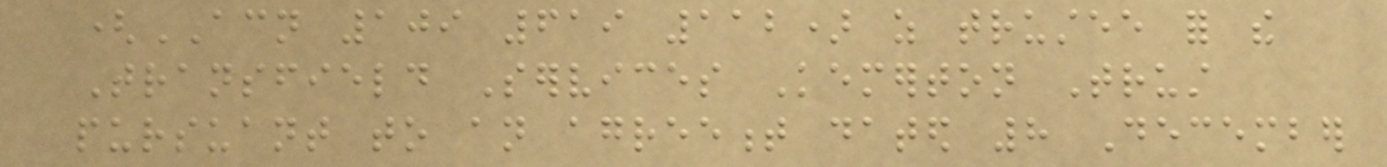(ACN 109 619 112) as trustee for the
Transfield Services Kemerton Trust
pursuant to an agreement dated 8 December
